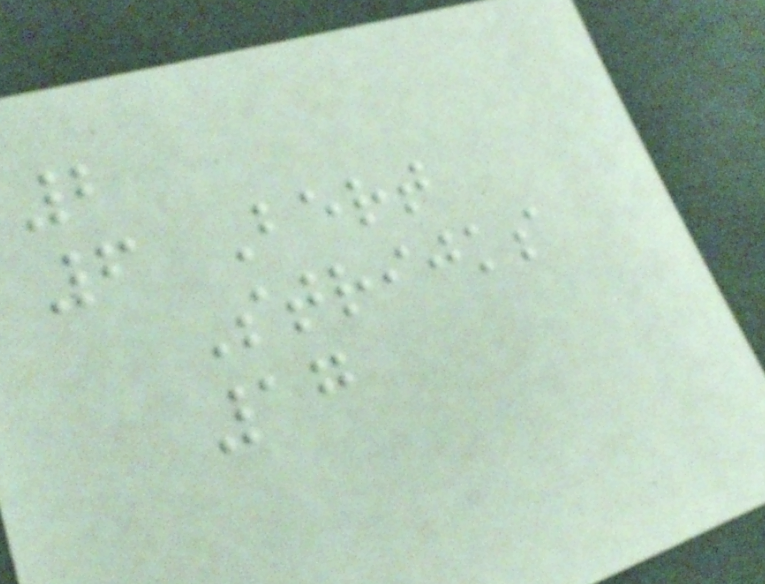2
6 Bert
Strijks
17
